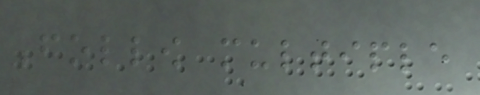Follow multiple
